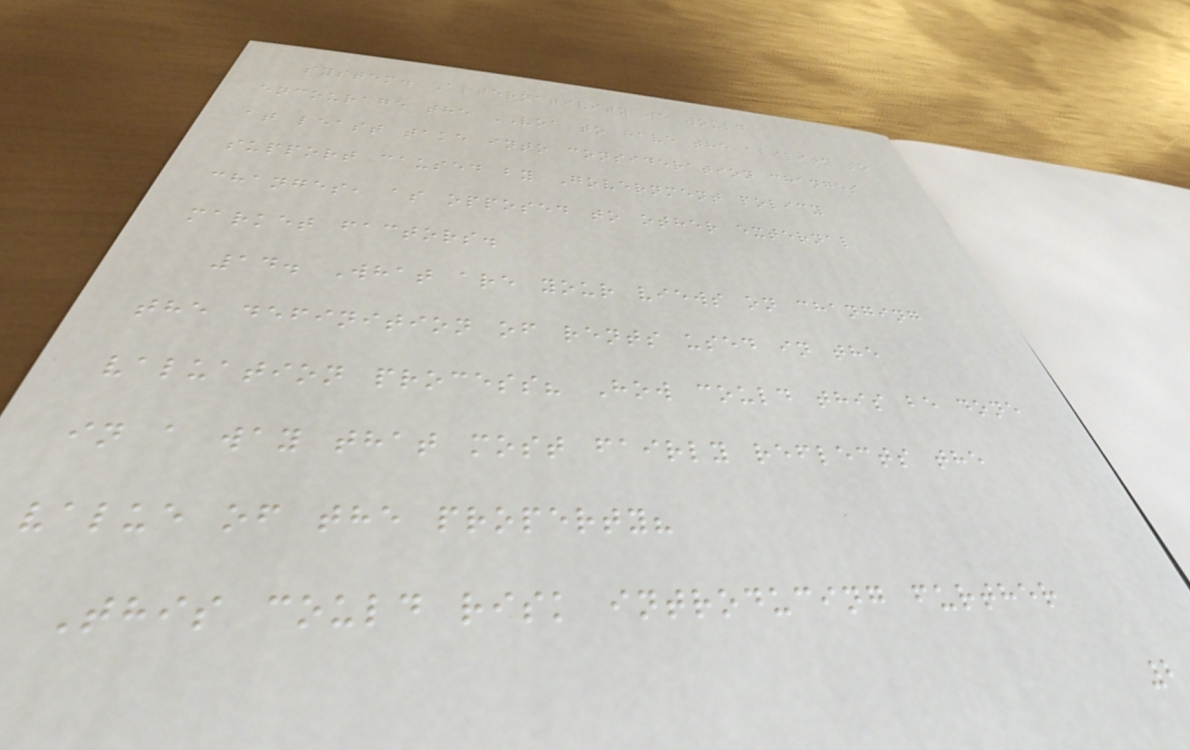system. Alternativity we would
encourage the VOA to have the ability to
at least take into consideration changes
support caused by Government policy
changes, as opposed to other external
market factors.
14. What are your views on changing
the definition of rents used in the
valuation process? How could this be done
in a way that most fairly reflects the
value of the property?
This could risk introducing further
2
